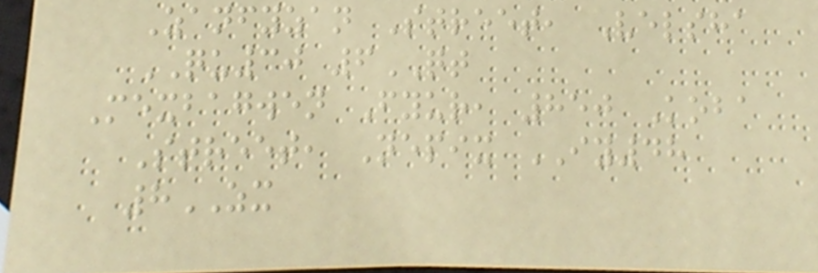Zanfyzan Street, Velsha
QU30 6QT
Mexbagwen Fyur, 850 Koba
Street, Nepix IY48
8ZX
